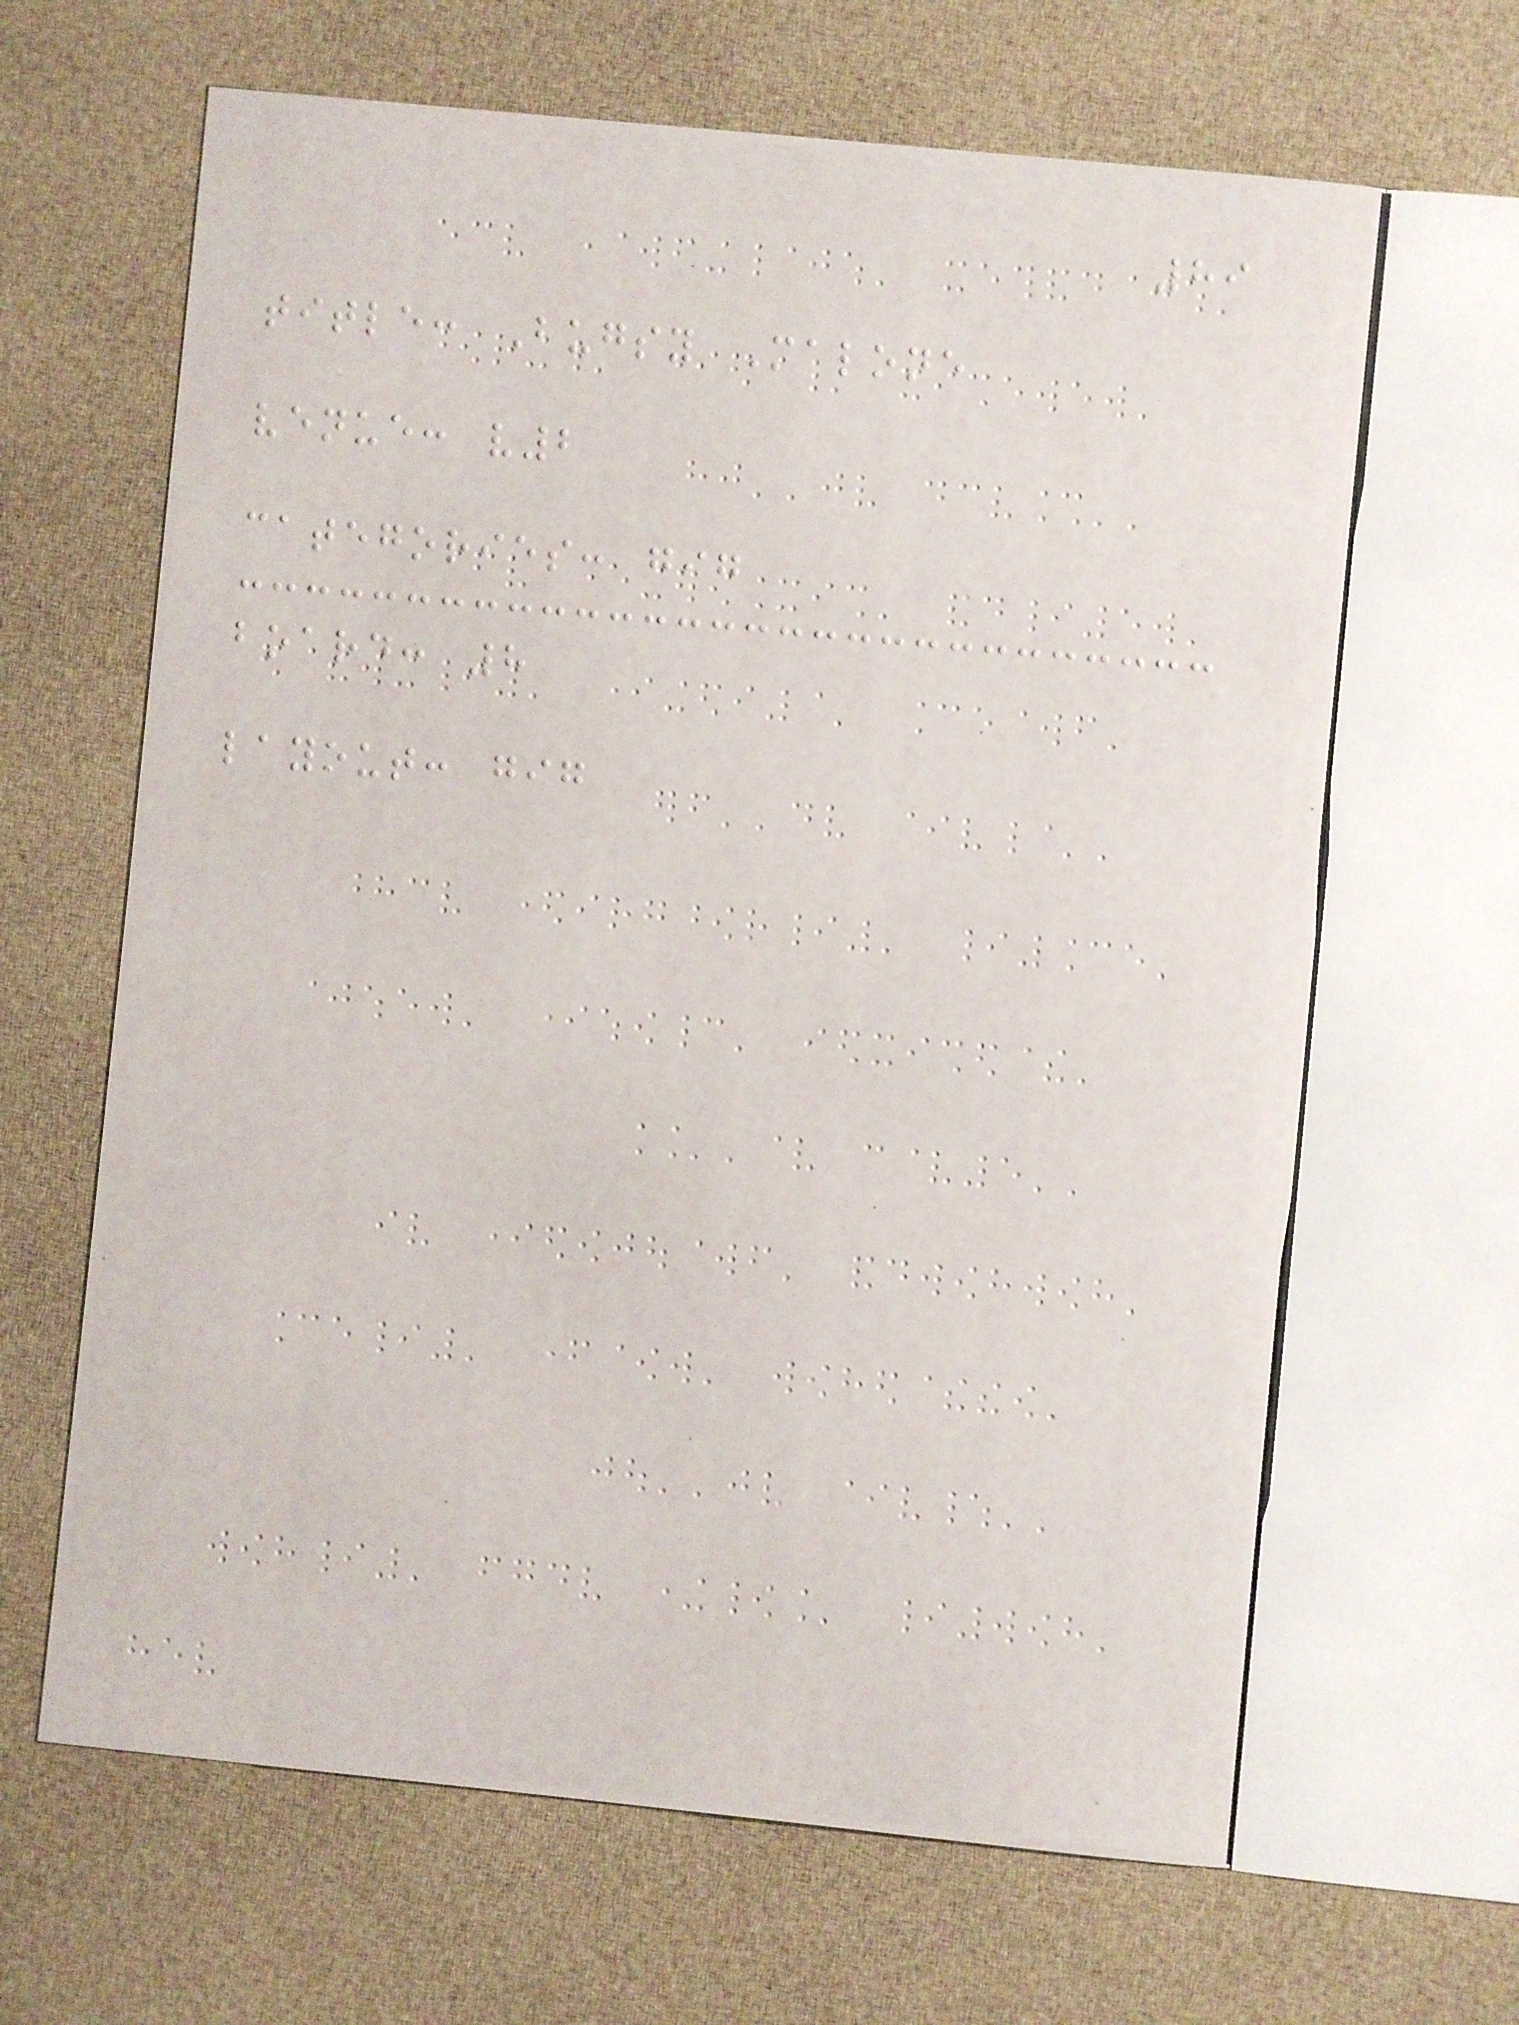89
title: Bugsy Malone
venue: v2
categories: gig
board: 8
layout: gig
